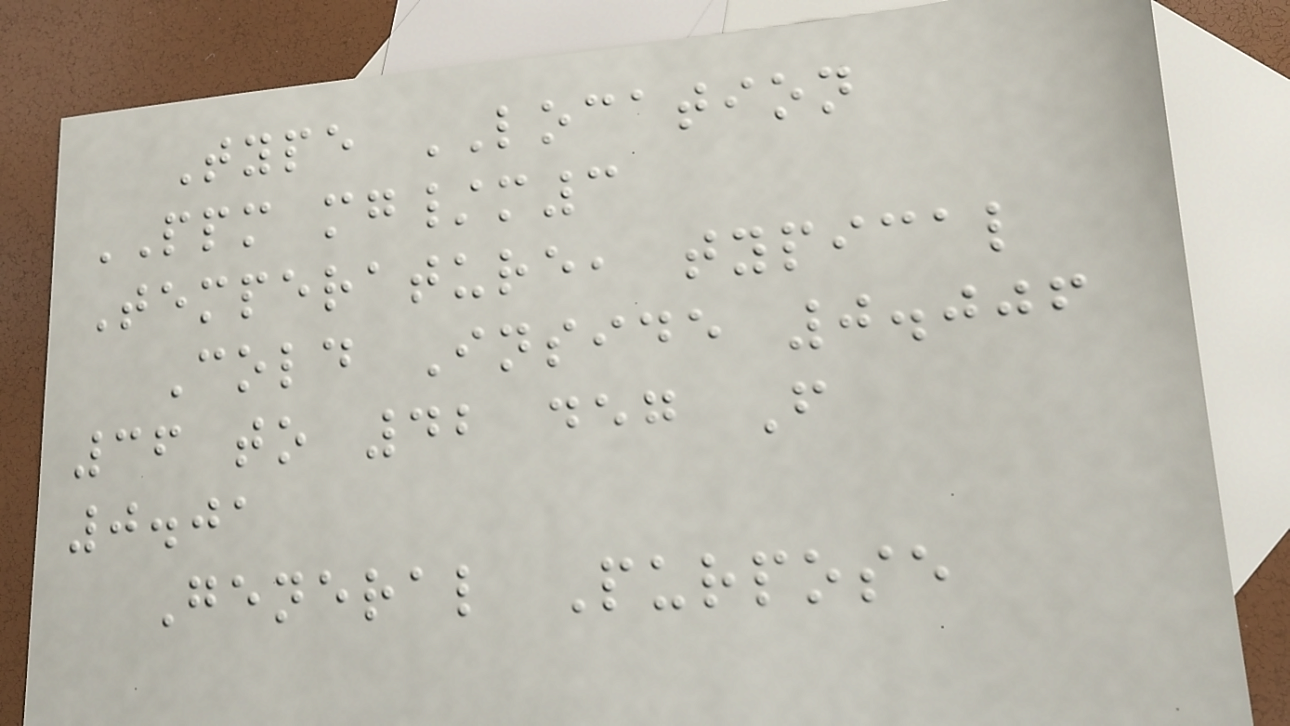Type LOCATION
PPM mg/m3
Temperature, typical
Cold Inside 0.006
36 to 42 deg F
0.01
General Purpose
